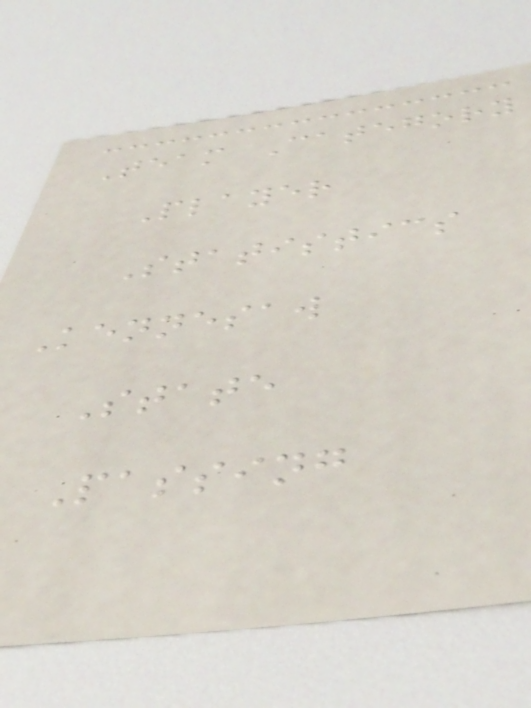Team Category
Player
Statistics
Kennesaw
State
Passing
